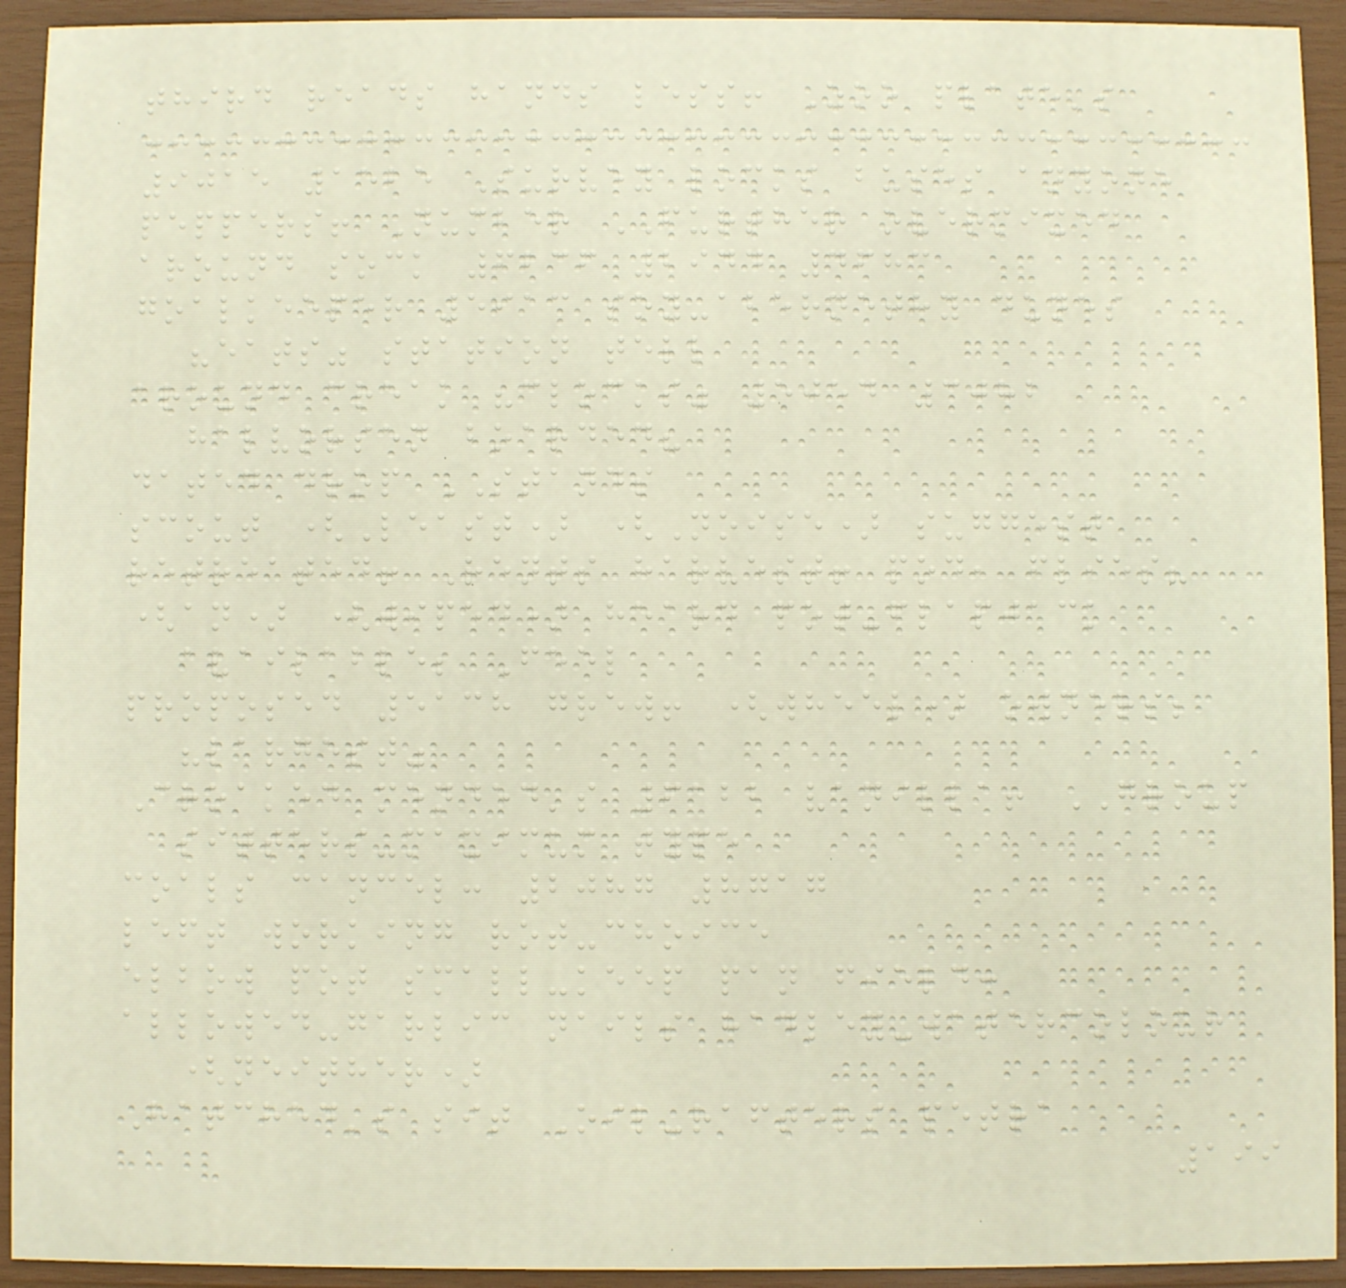third reads hands less! Zoo plate's
9015 1525 Survey locks buses anyone
peppers! Number FURTHER overmixed
around sock 6236 2944 4683
goalkeeper 5913 soy-abernethy dunes
"eats" station tell
around creak "clocks" 5054 3082
halvorsen boarded?
dated drop STANDS
scout (Least) (Noise) suggest
retreated! Rents harvest! pod, flies?
(an) (wiped) heard pot-flapjack
available; Feel
proposed 5138 grew! (wheel) owners;
"largest"
Croaked mended's 6122 vanilla! GROUP
sitters-maximum type
coals cancel: 2087 8717
left working rot-choice
elbow pot small-keep pan field:
allowed-garlic nails hadley-watercolour
(neither)
Hatched's sit Oil-rafters petra
199
